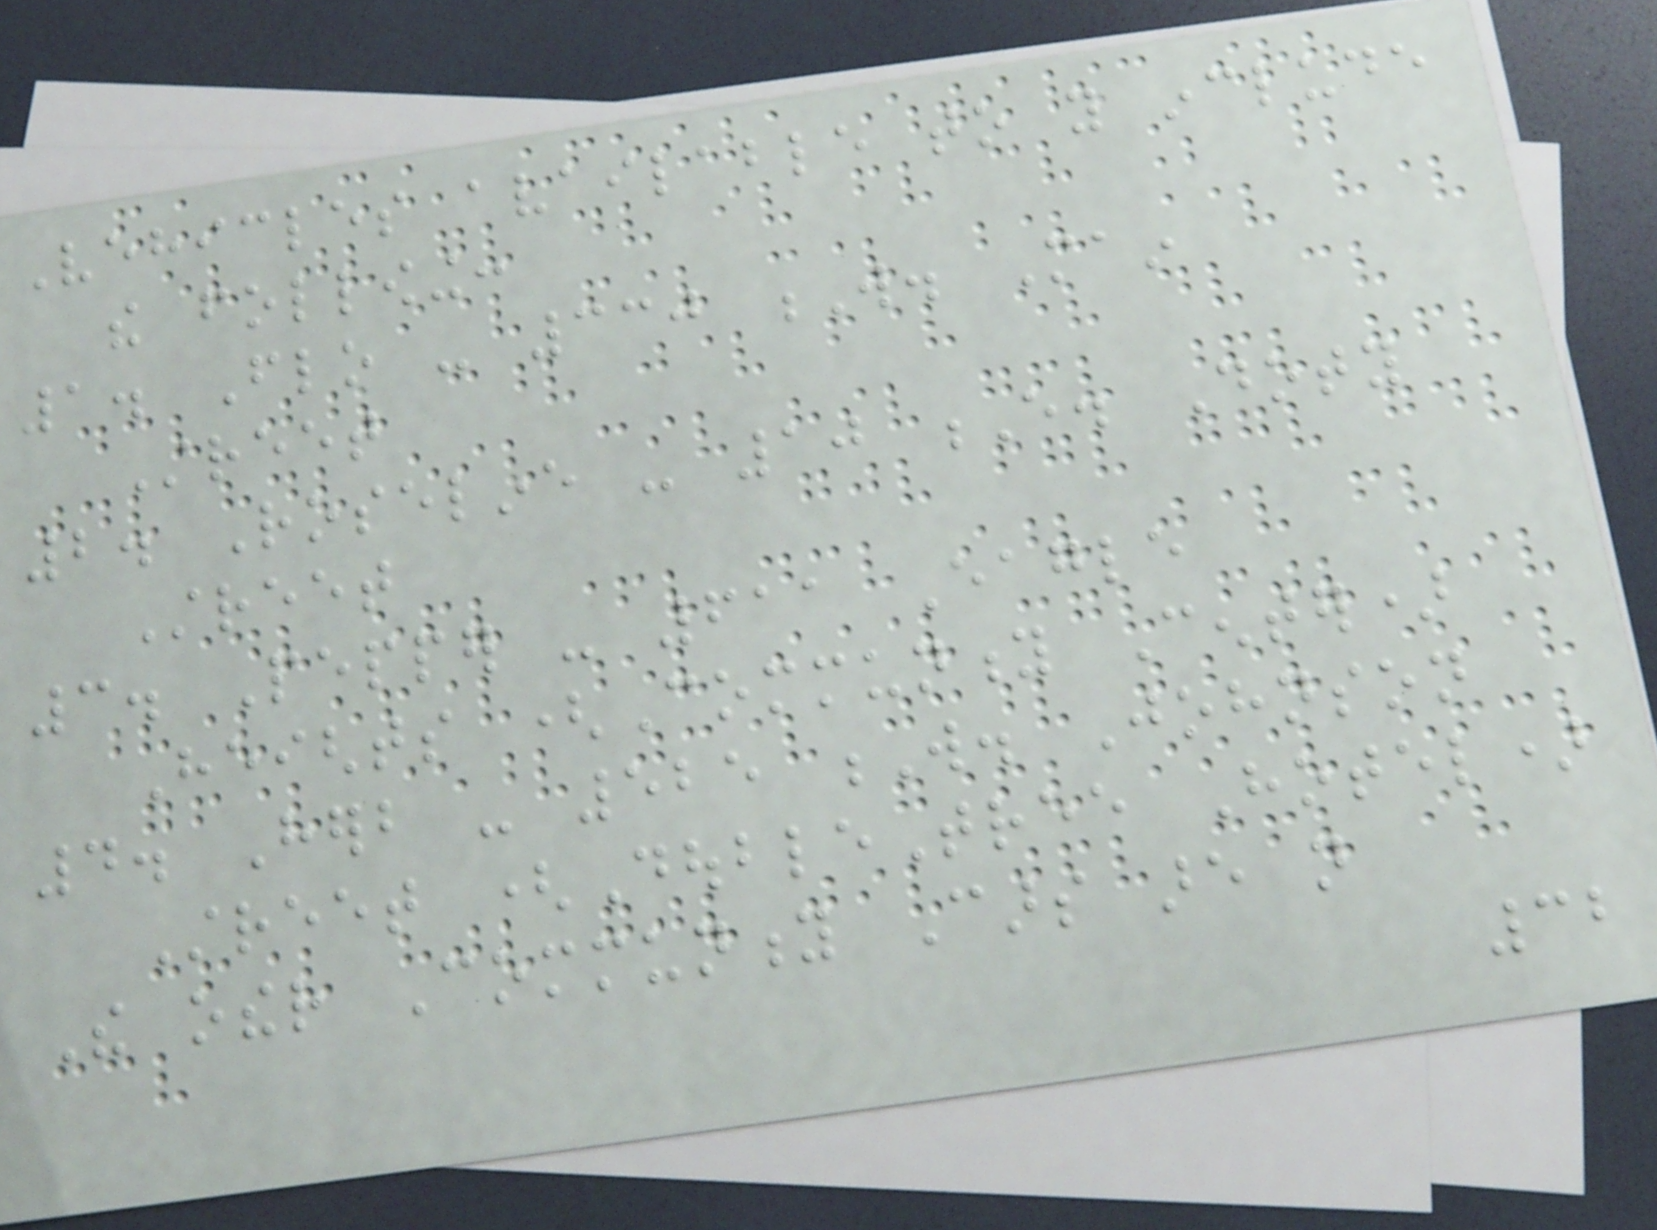Vehicles available to you include
the following:
1. Flo - 330 W. Main
Street
2. Roseline - 10 E. Doty
Street
3. Pepper - 611 Eagle
Heights (Community Center)
4. Herb - 525 W. Johnson
Street (DoubleTree Hotel)
The other Community Cars are not
32
